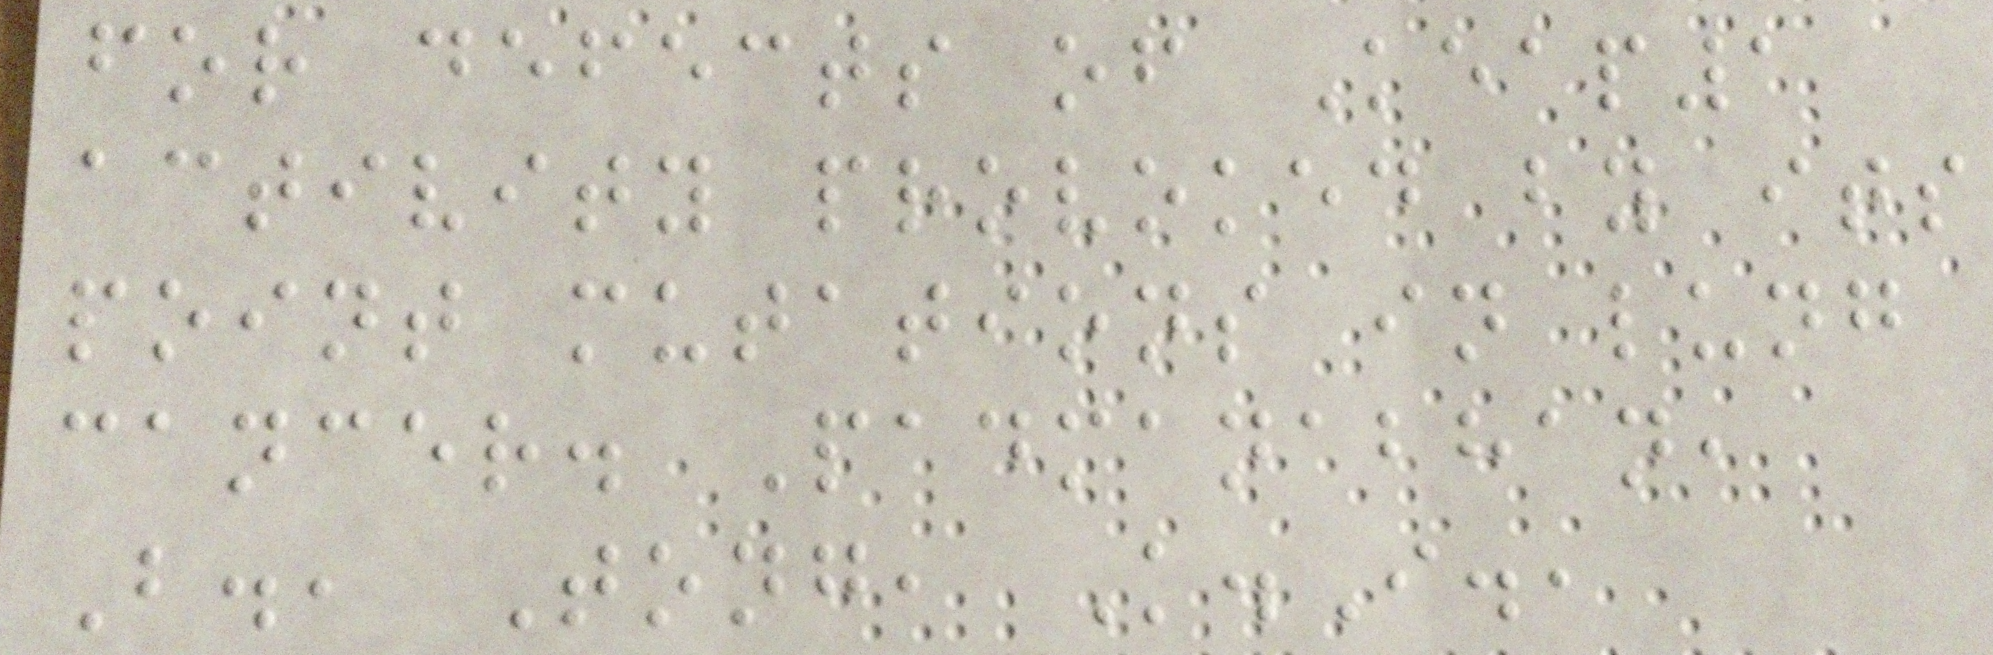for defects of Keap1
activity provoked by its
point mutations in lung
cancer. Padmanabhan,
B., Tong, K.I.,
